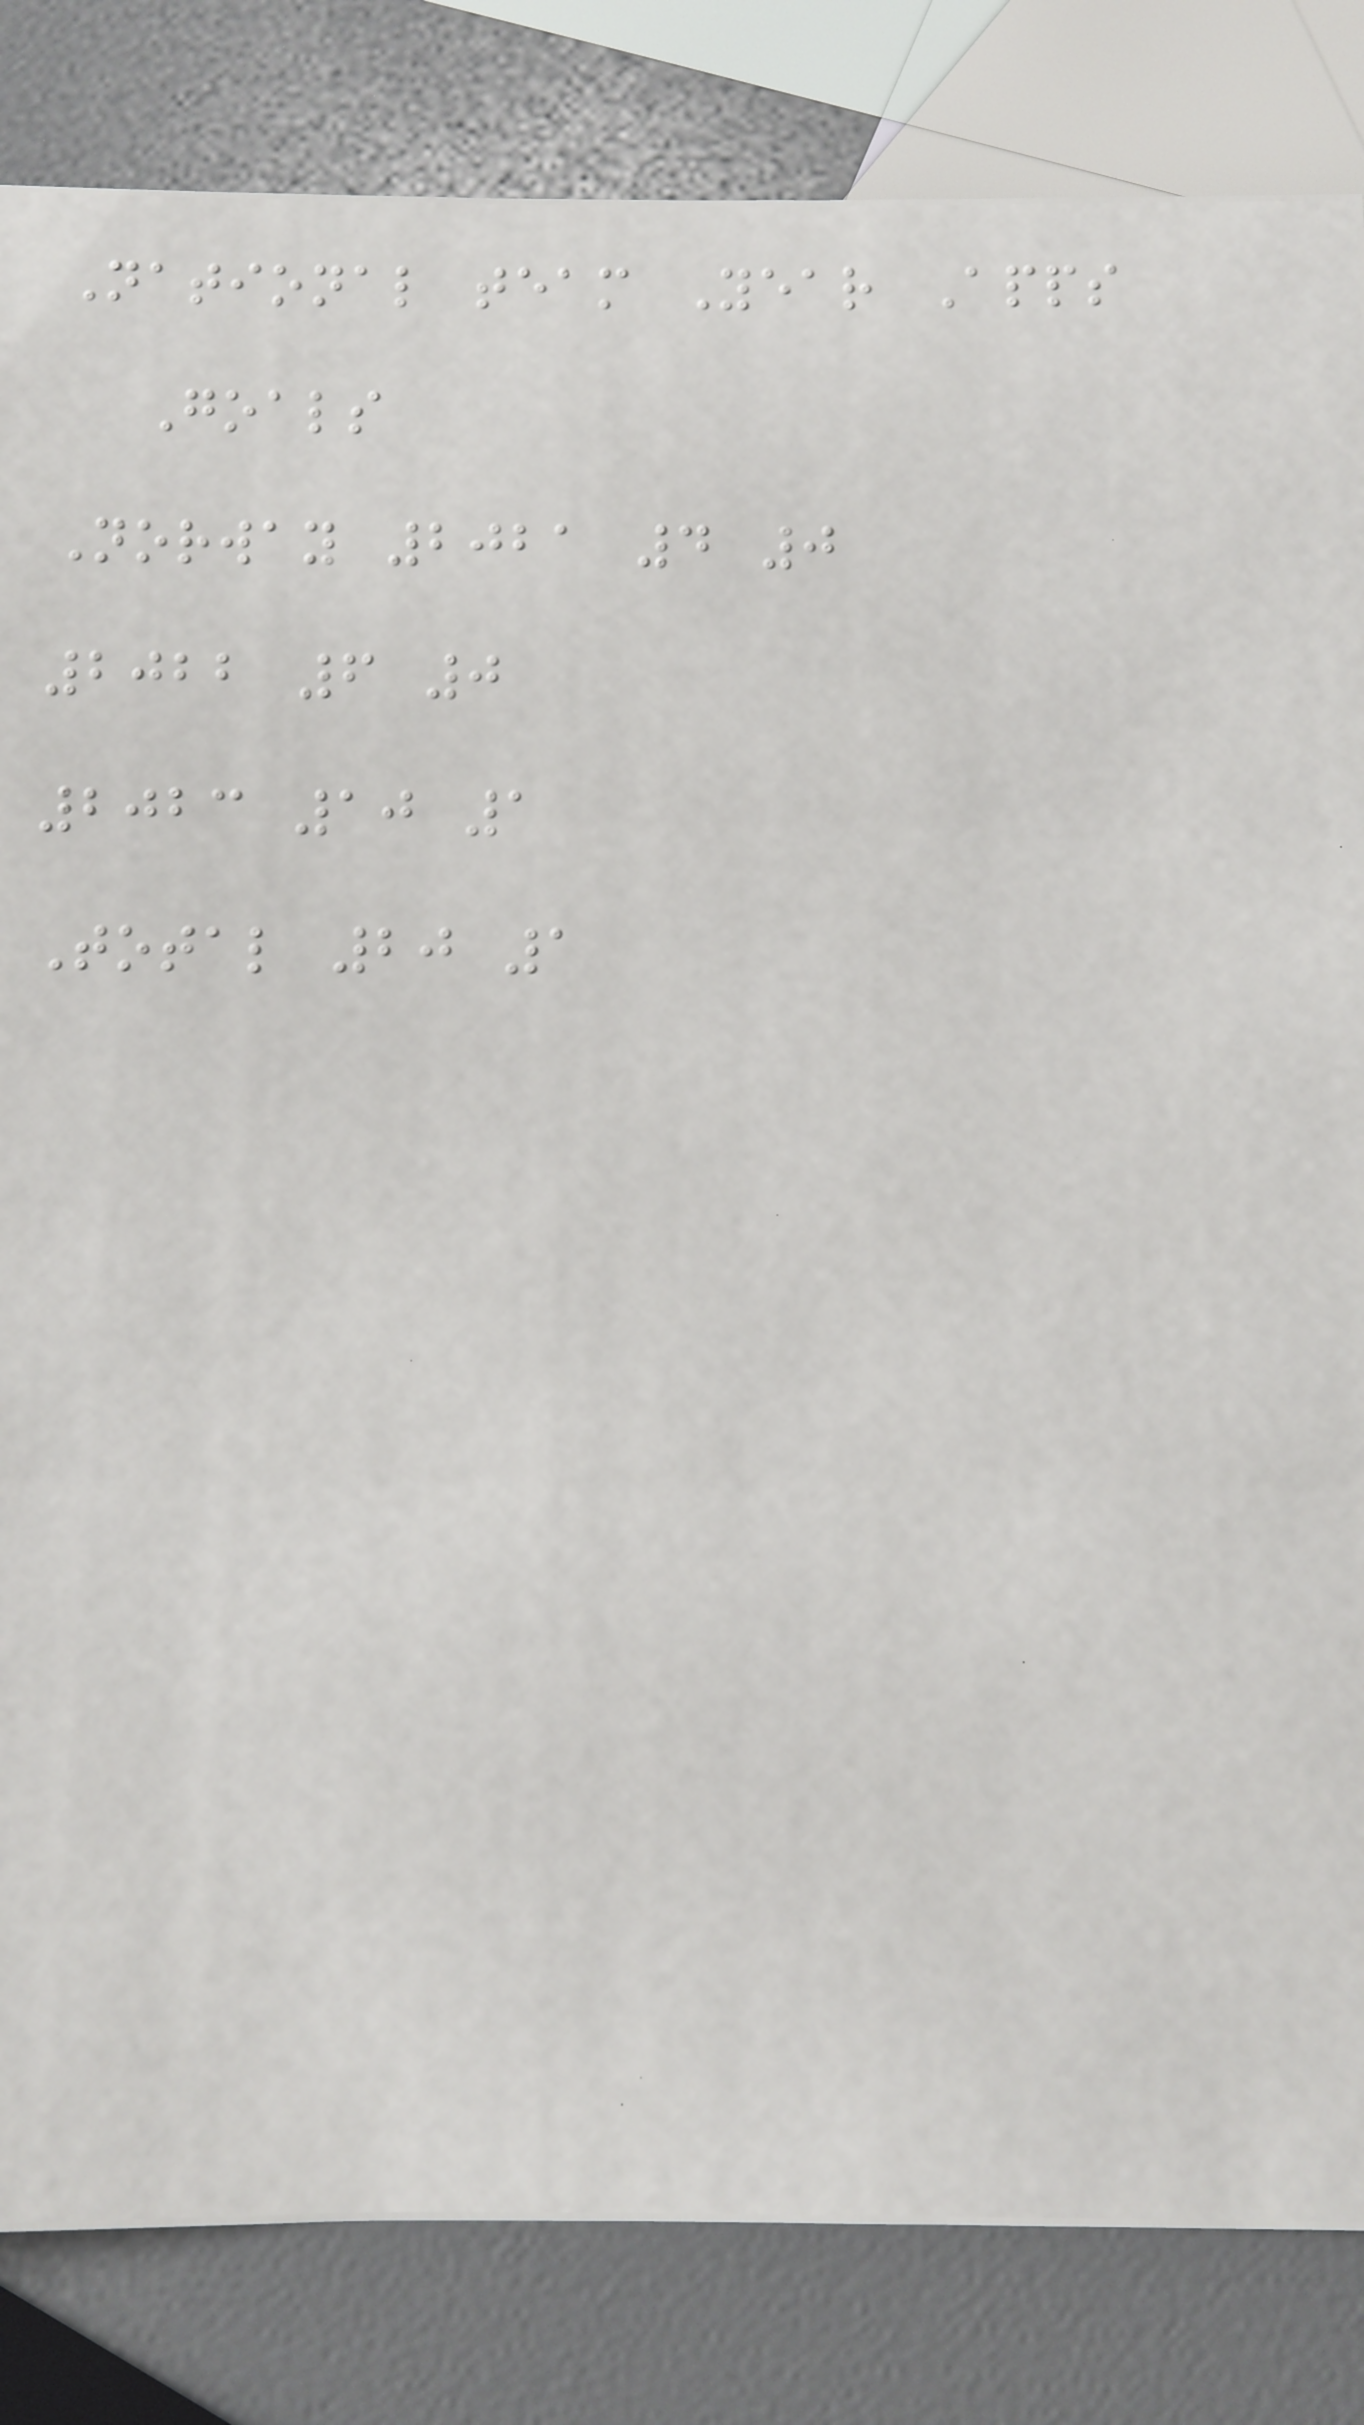National team Year Apps
Goals
Norway 2021 4 0
2022 6 0
2023 10 1
Total 20 1
